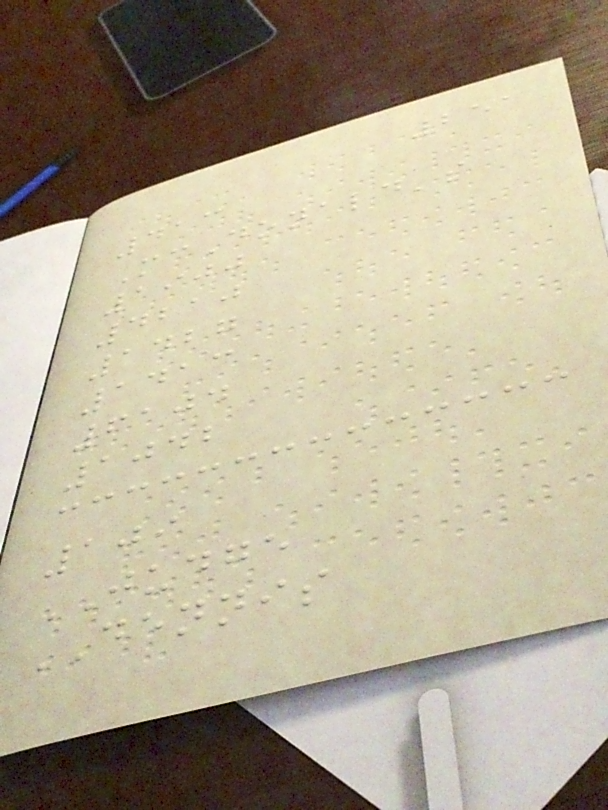251
413
McDonald's
1900
4210
1427
1413
6104
1042
109
JUDGE
DENNIS
